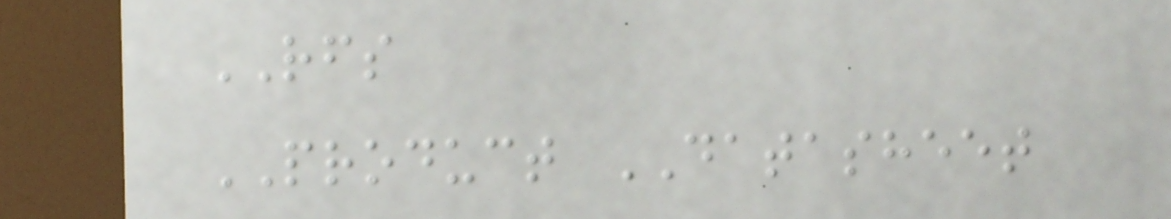RFS
PRODUCT DATASHEET
